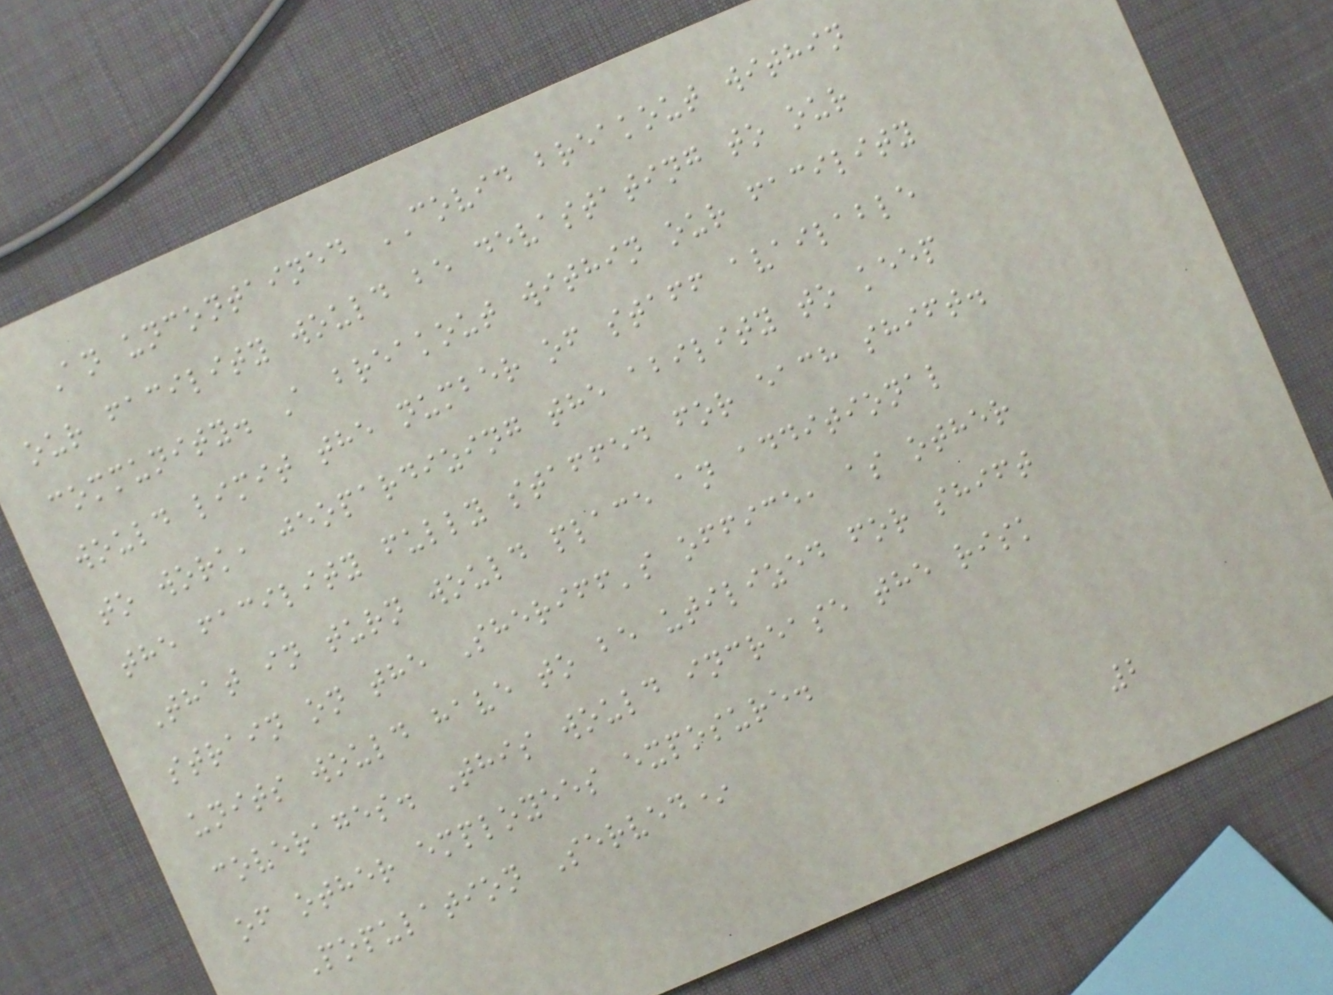An uncontained COVID breakout within
our facility would be devastating to our
community. A breakout within our facility
would limit the number of staff available
to work, jeopardizing the ability to keep
the facility fully staffed for each shift.
That in turn would place an additional
strain on the Sheriff's office, as other
units would have to be utilized for shift
coverages. This would increase the risk
of other employees exposure.
Population Served*
2
